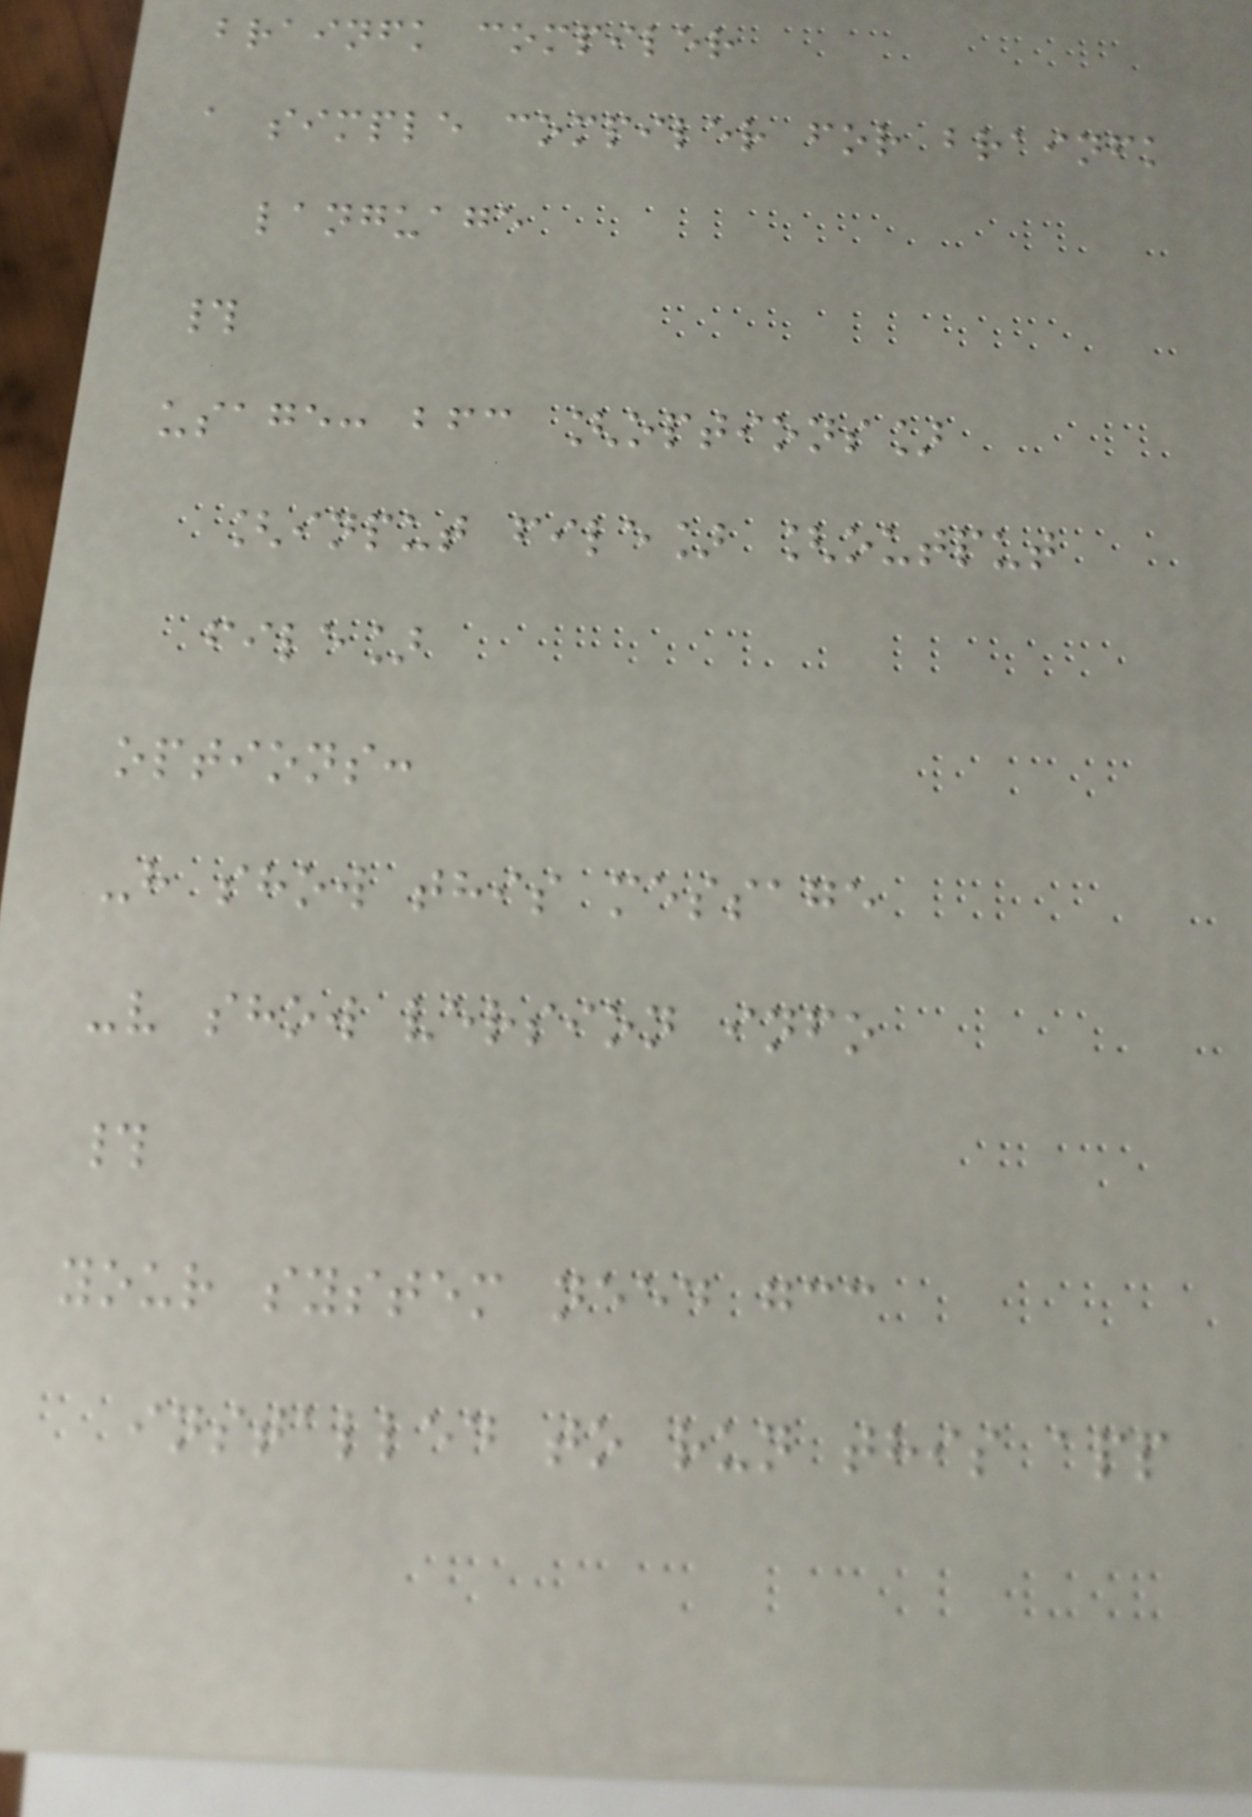brainfk compiler
a simple compiler for brainfk
language
#
usage: bfc [options]
[input file] [output
file]
options:
-h show this message
-v show version info
#
your system need gcc
installed to run this app
